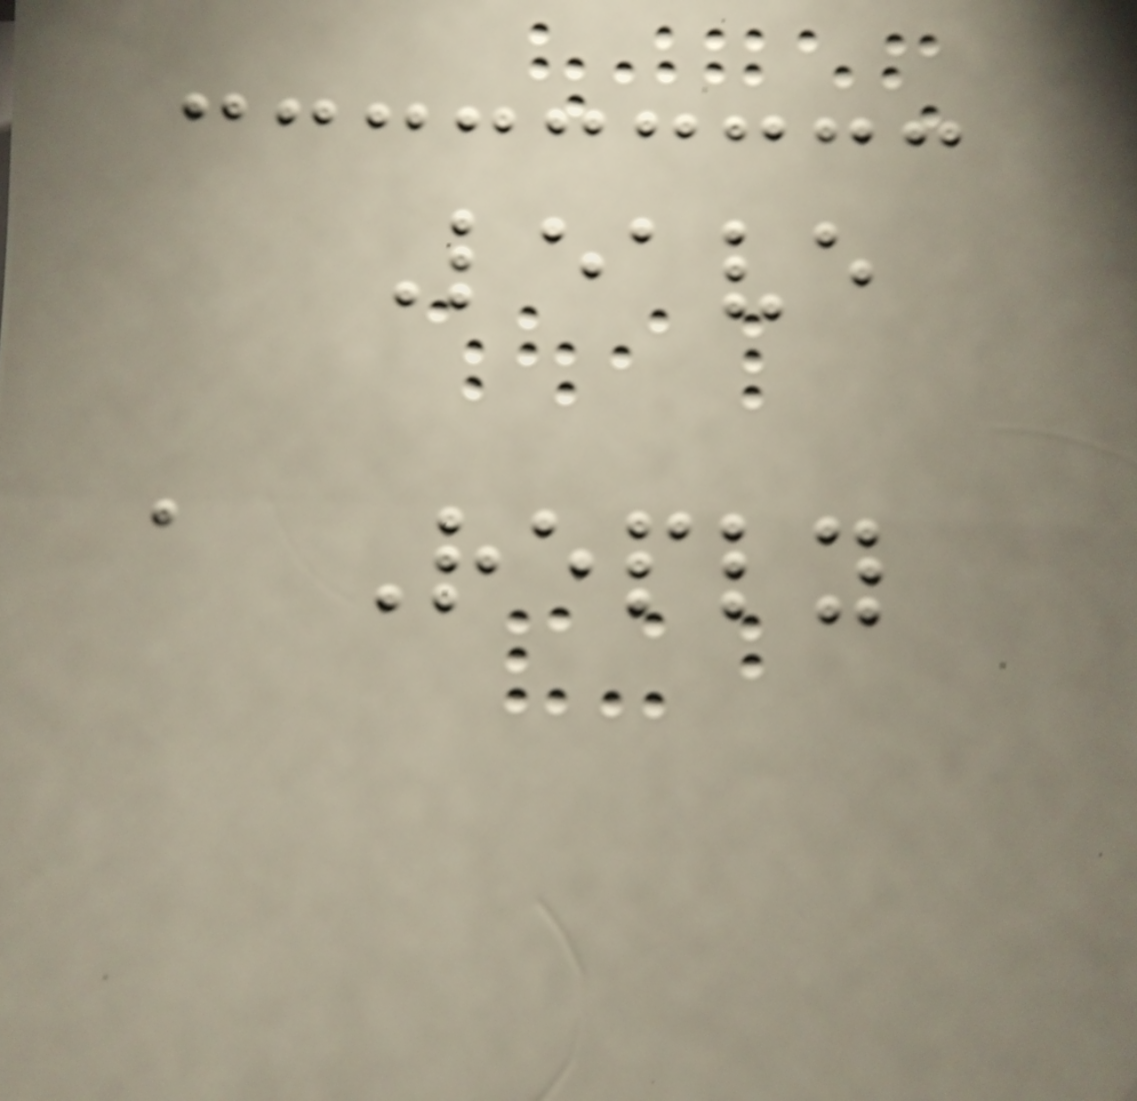Leave
a Reply
